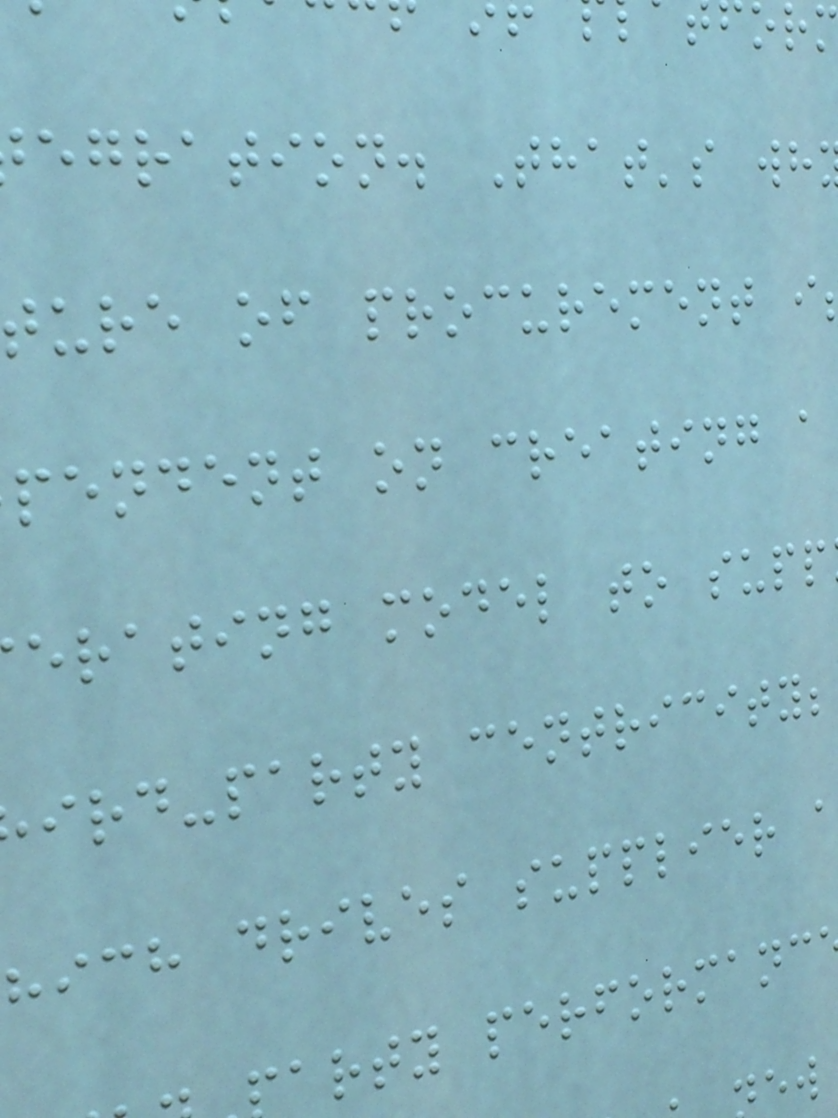egration. That's wh
ure of procurement i
pendent on creating a
erating model to supp
ird-party centricity;
hich drives supplier a
arty performanc
